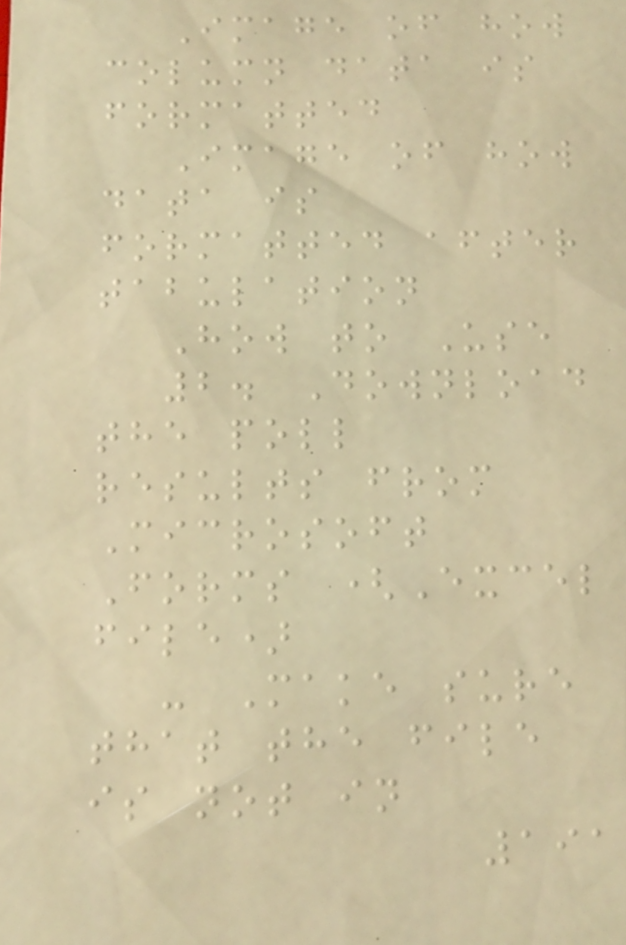Image of how
column data is
formatted
Image of how
data is
formatted after
tabulation
How to Use
2. Download
the poll
results from
Microsoft
Forms (Excel
file)
- Make sure
that the file
is not in
191
